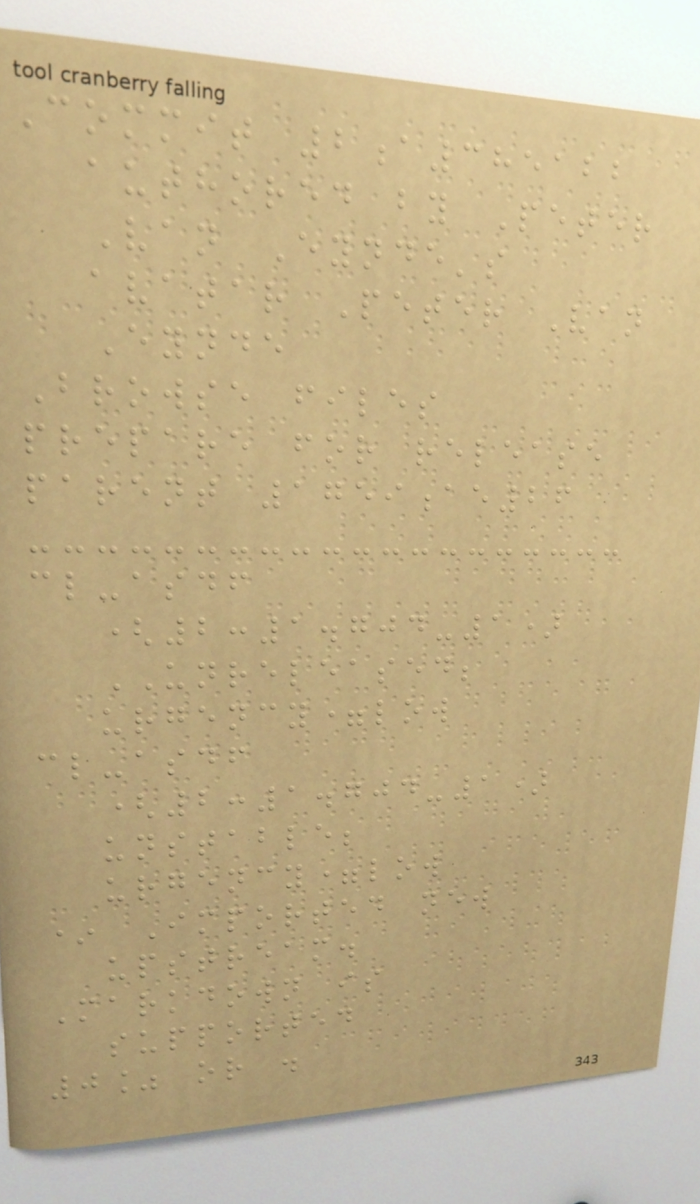Commit 2a385122
authored by Peter
Van Eynde's
avatar Peter Van
Eynde
Browse files
prepare for release
parent 1759ae26
cl-asdf
(2:1.704-1)
UNRELEASED;
urgency=low
cl-asdf
(2:1.704-1)
unstable;
urgency=low
* Imported new
upstream.
Markdown is
supported
0% or .
